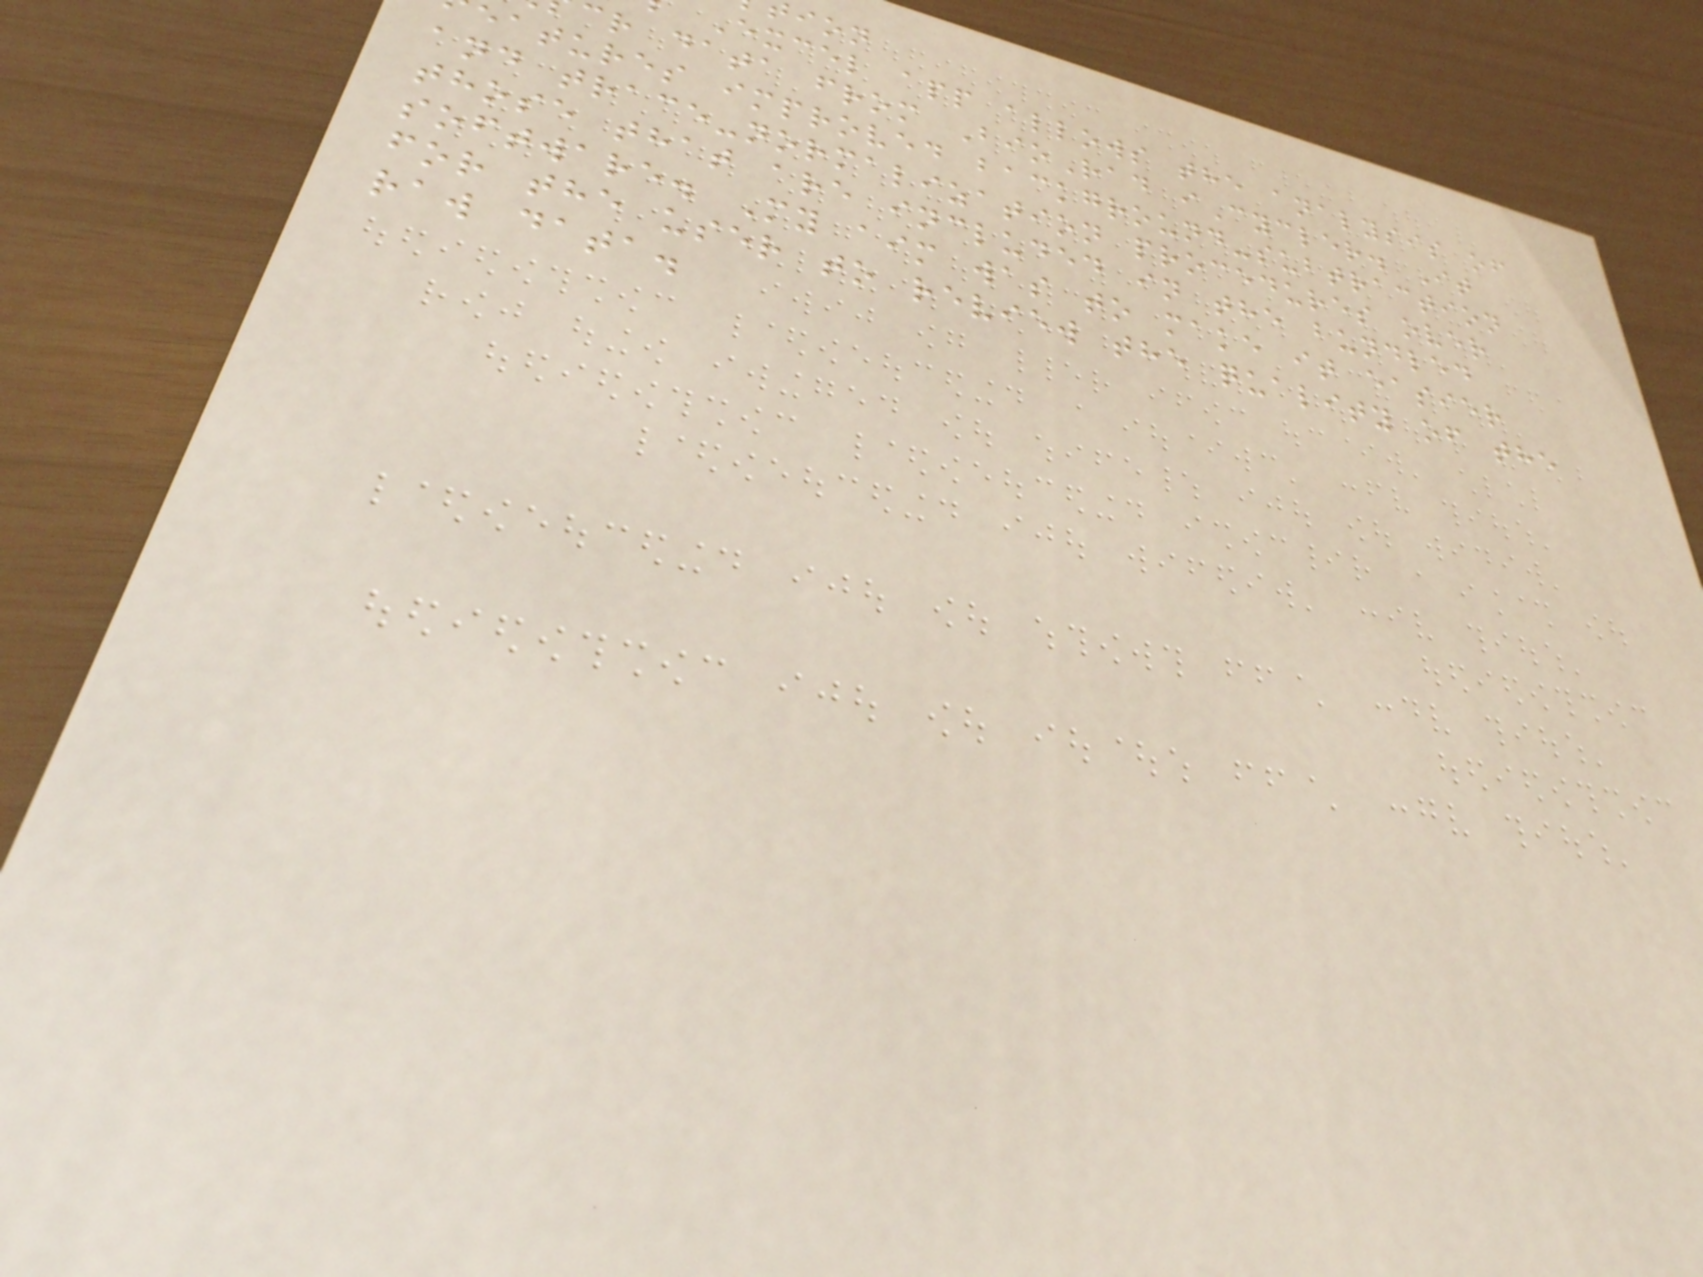Excel app allows the analysis of
cr data from BioRad iCycler. It
eatures improved background-subtraction
and trace-normalization procedures over
those that are included in the bundled
software. My aim was to make it easier
for the user to review the quality of the
raw data.
